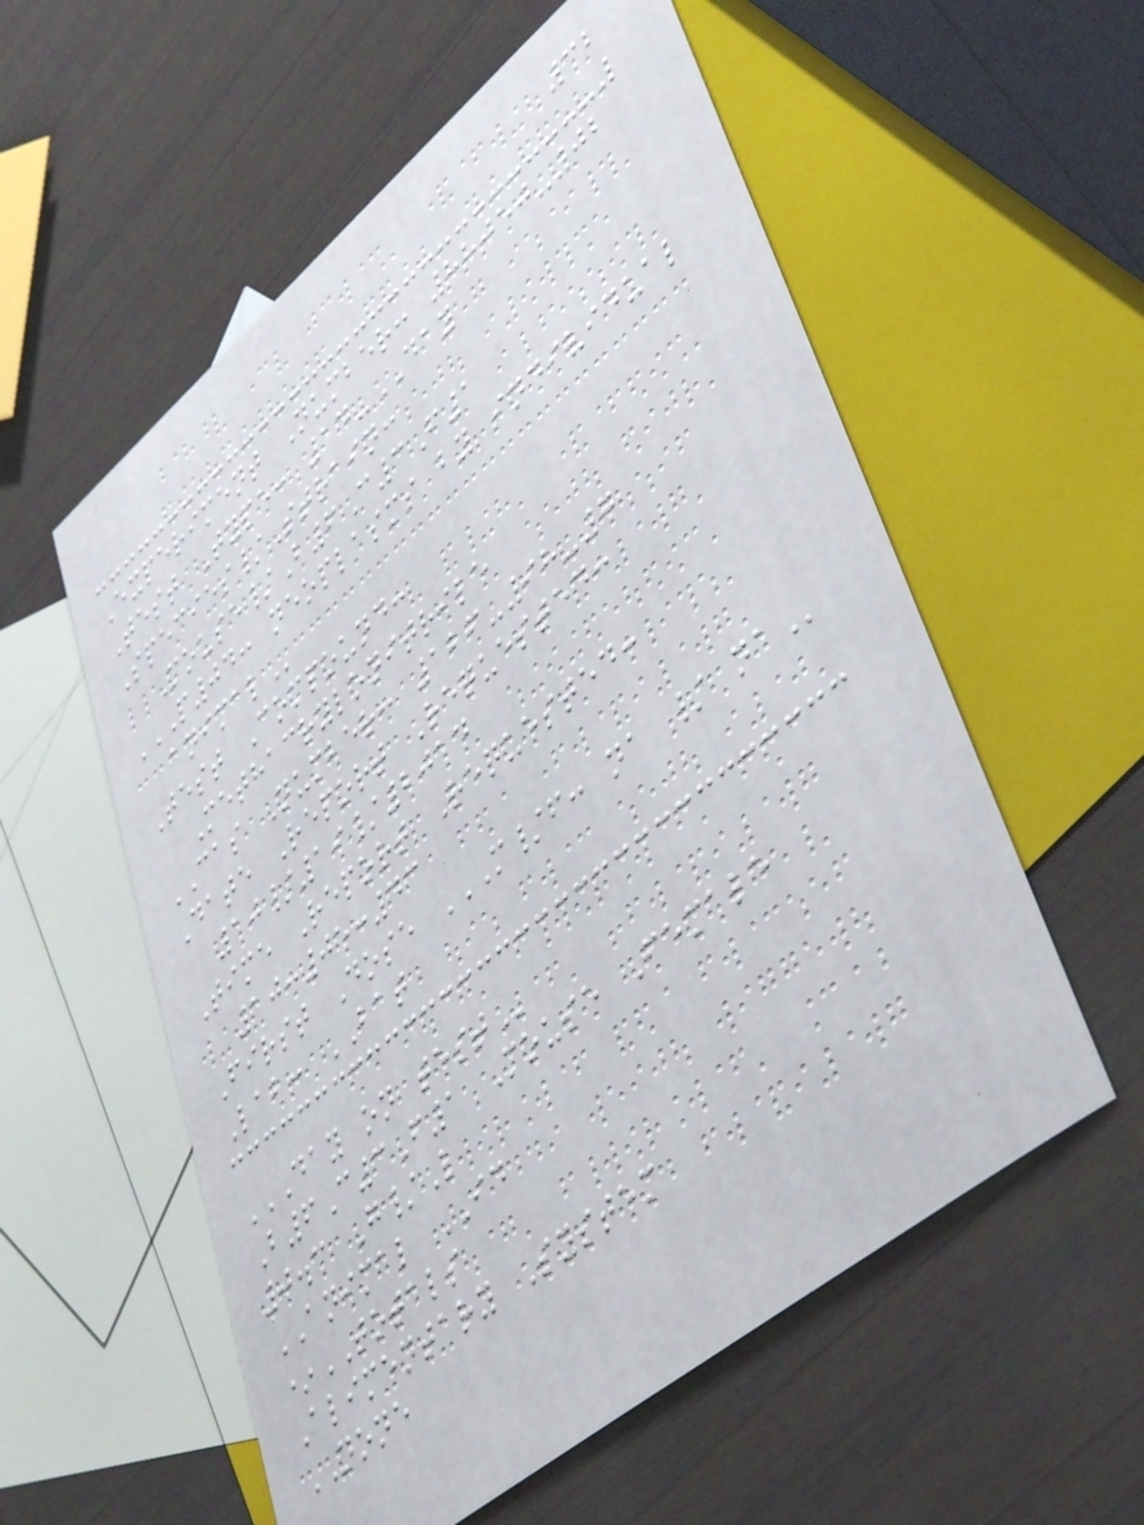32
Experiment Number: 88050-02
Test Type: 14-DAY
Species/Strain:
Mouse/B6C3F1
P04: NEOPLASMS BY INDIVIDUAL
ANIMAL
Test Compound:
Methacrylonitrile
CAS Number: 126-98-7
Date Report Requested:
10/19/2014
Time Report Requested:
10:05:43
First Dose M/F: NA / NA
Lab: BAT
DAY ON TEST
B6C3F1 Mouse Female
0.3 G/L
ANIMAL ID
*TOTALS
Alimentary System
NONE
